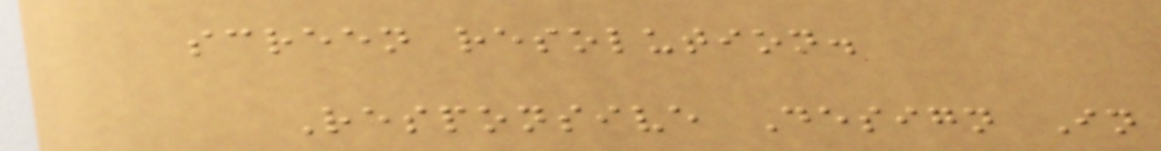screen resolution.
Responsive Design In
